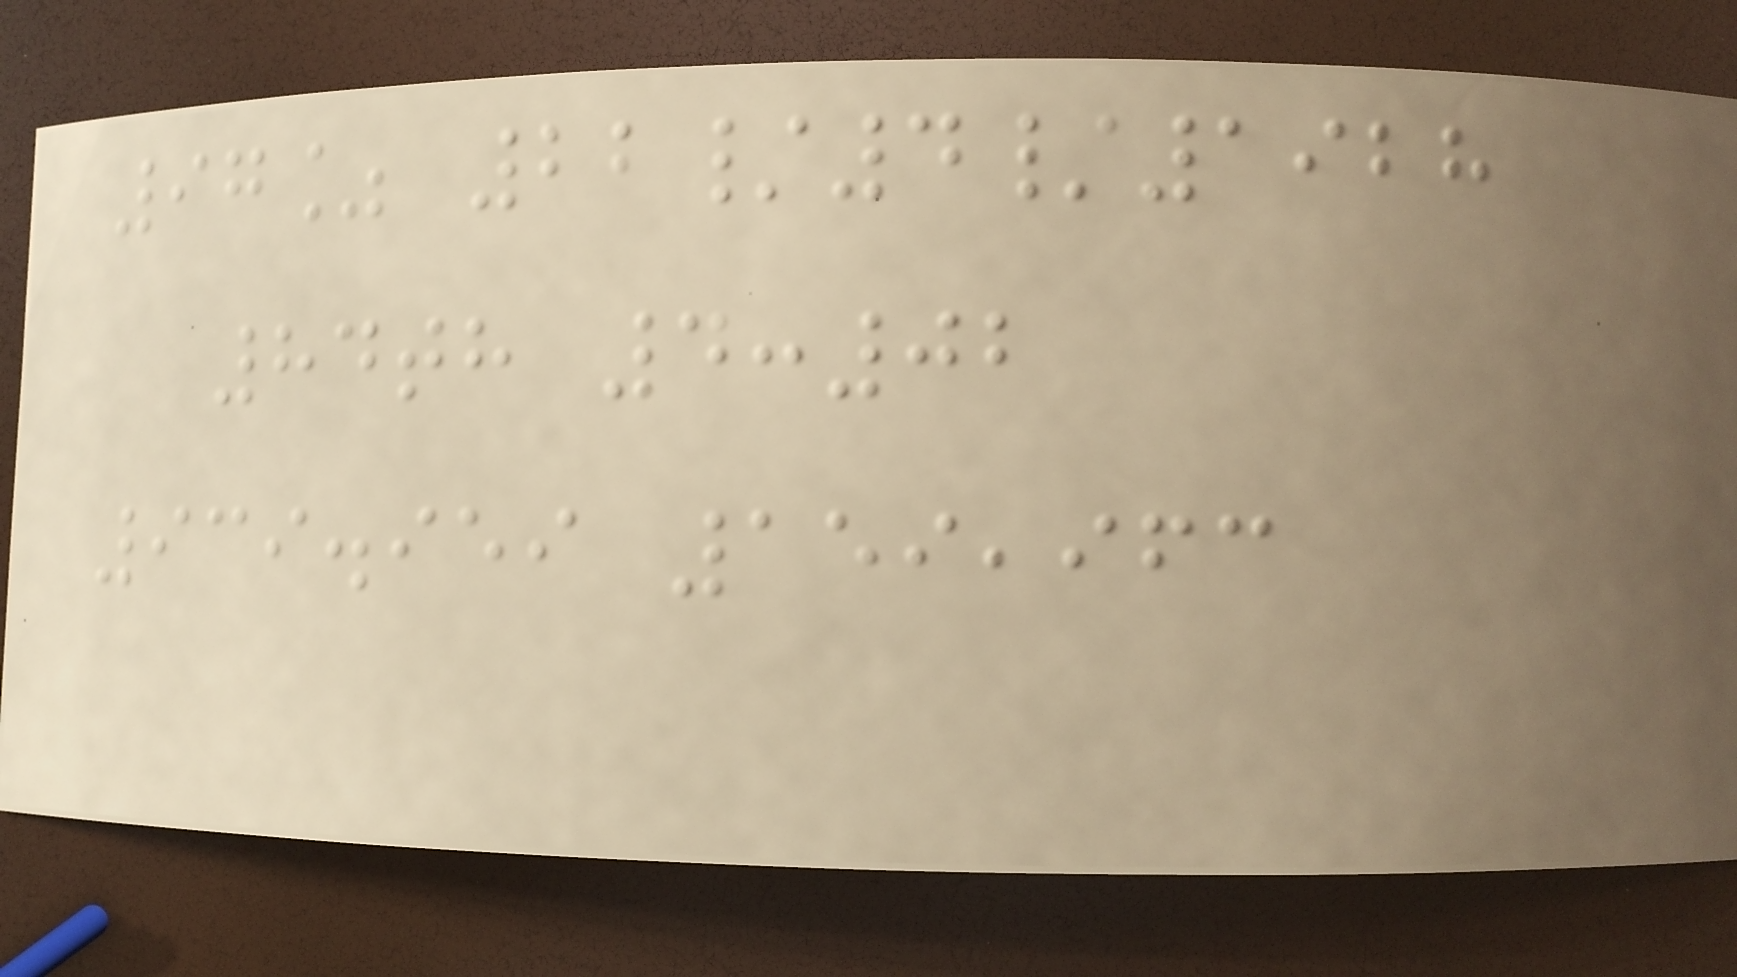97% 22/4/1928
84th 4:02
939.959 159,963
